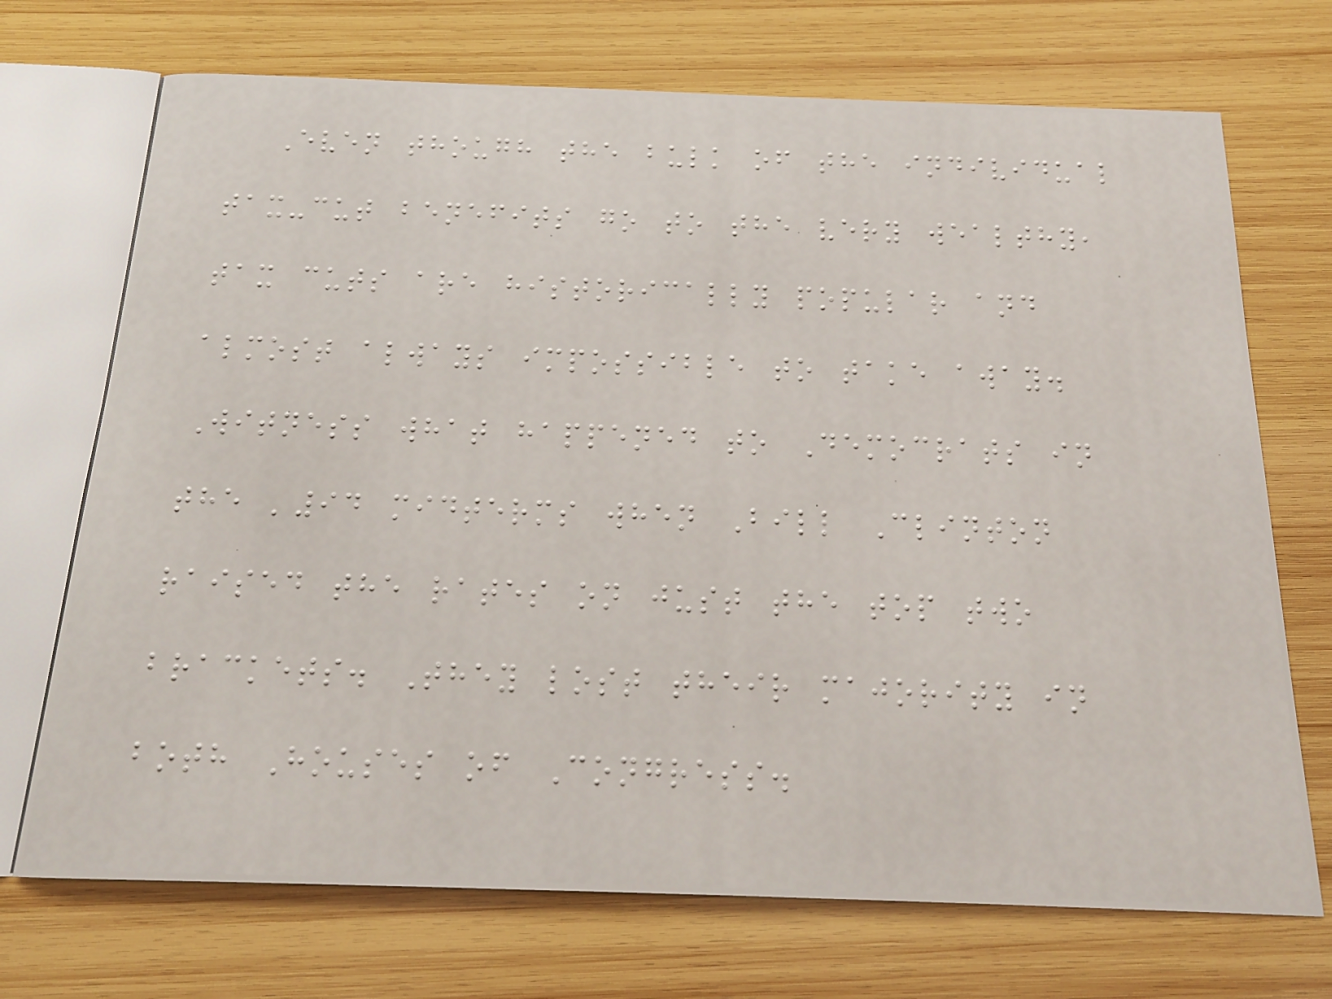Even though the bulk of the individual
tax-cut benefits go to the very wealthy,
tax cuts are historically popular and
almost always impossible to take away.
Witness what happened to Democrats in
the '94 midterms when Bill Clinton
raised the rates on just the top two
brackets. They lost their majority in
both Houses of Congress.
